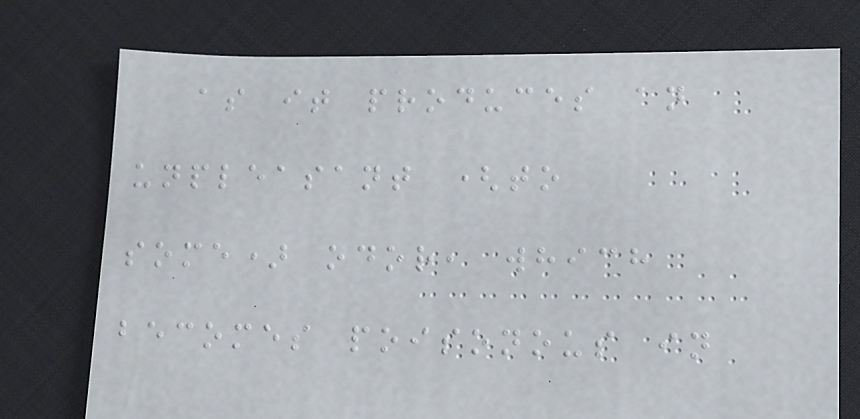as it produces an
unpleasant (to
some) odor, which
becomes poisonous in
